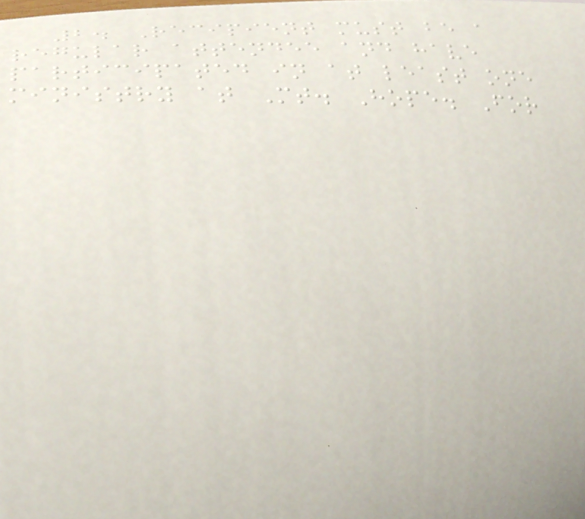2. Recipient must be a
regular attendee and have
participated in at least one
ministry at Mt. Hope. For
